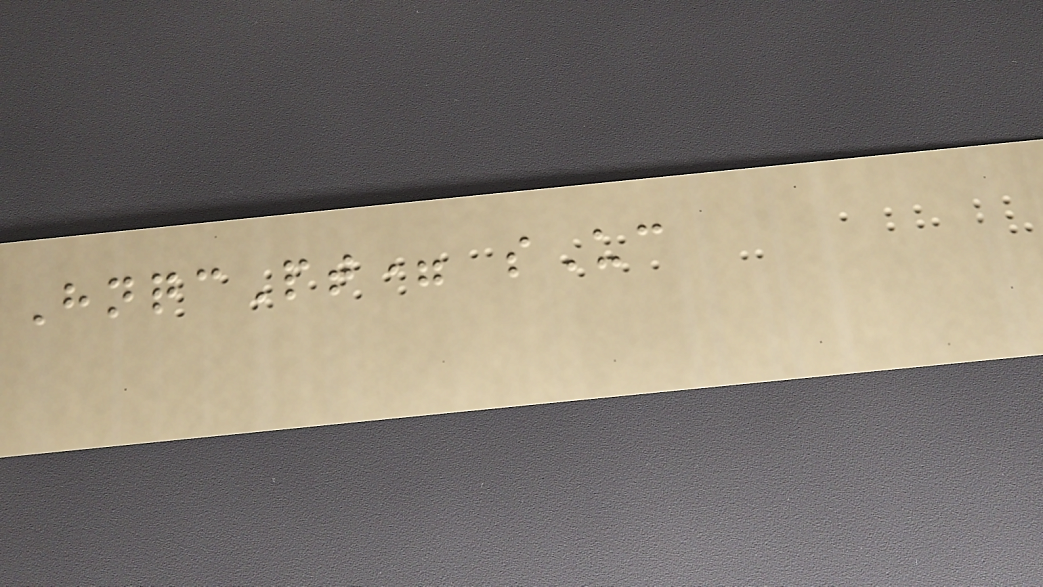HnqcPt= sUc
